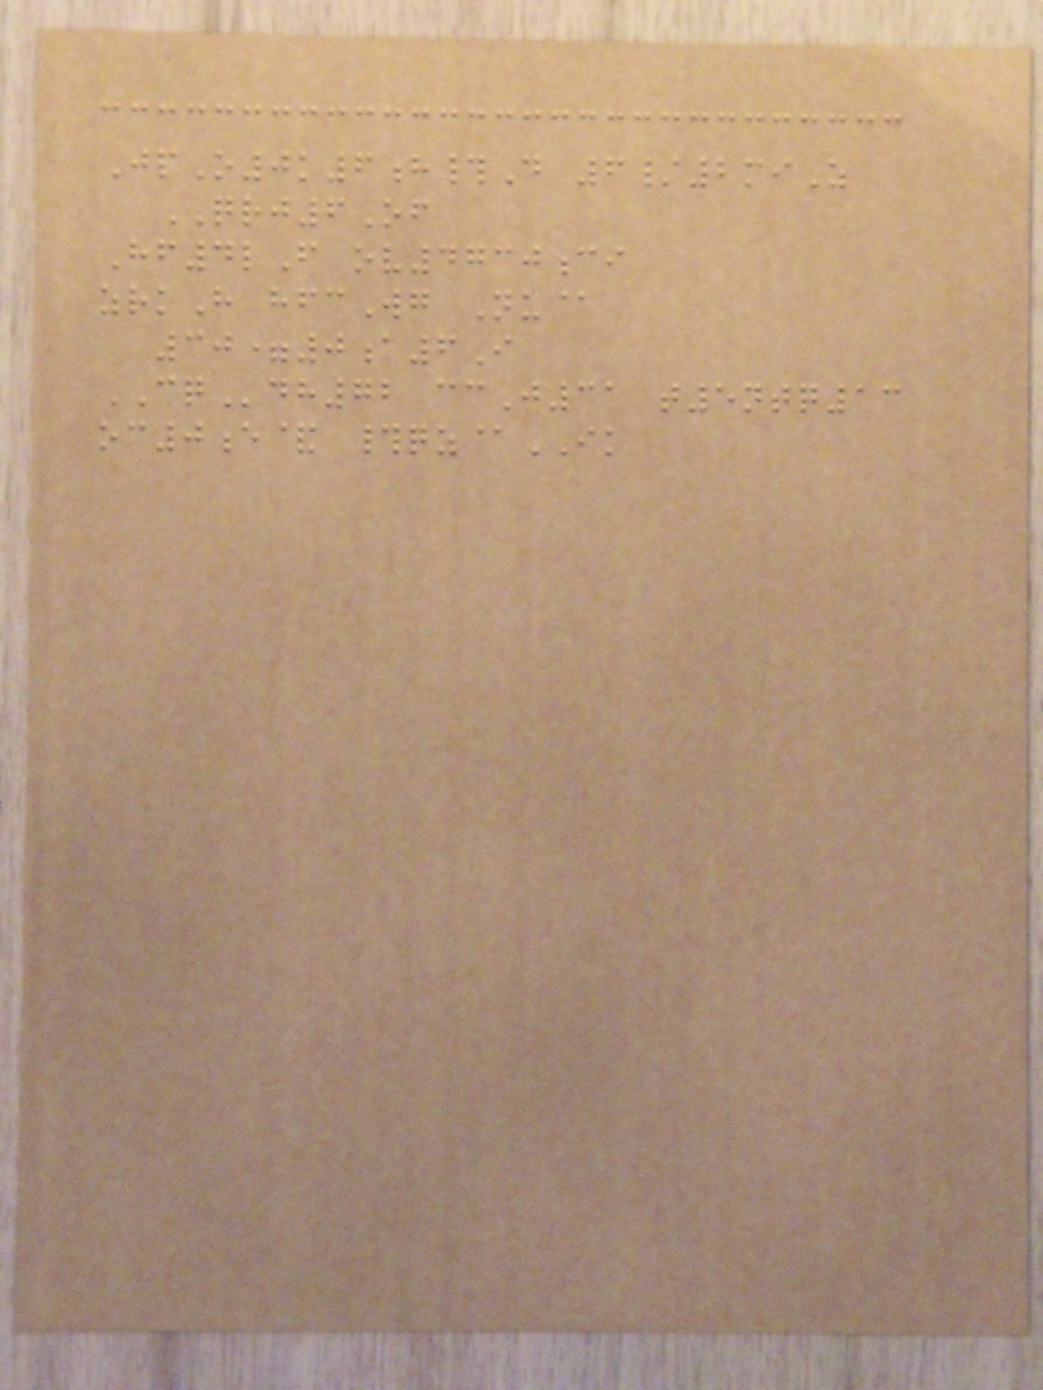JpO0k6h#D 6/2miZ
QRJ6Of
Hf4lF ov4730ci
zrkH hfcWg Nu@
30=0a6I
CQdh72 ccJ31 t5ntq13
oc0e& #qz@IK
